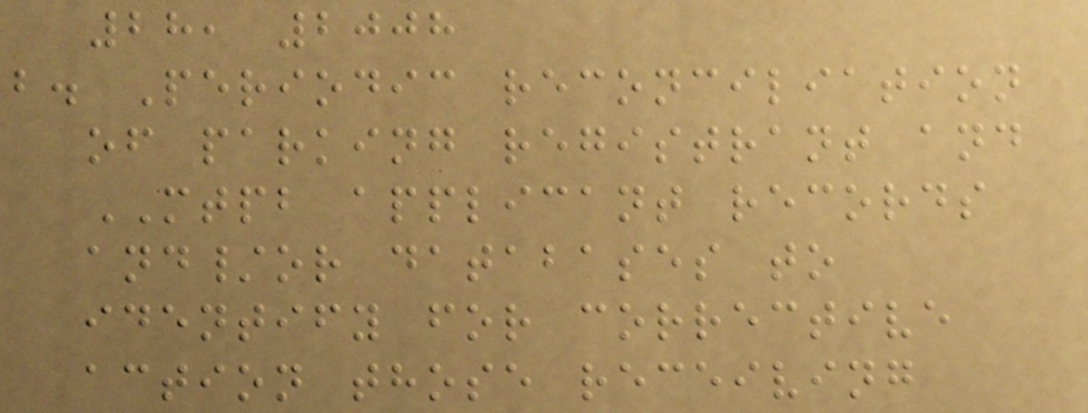28, 2008
b. Periodic reconciliation
of parking registrant and
MTPB applicant records
and/or databases to
identify for corrective
action those receiving
